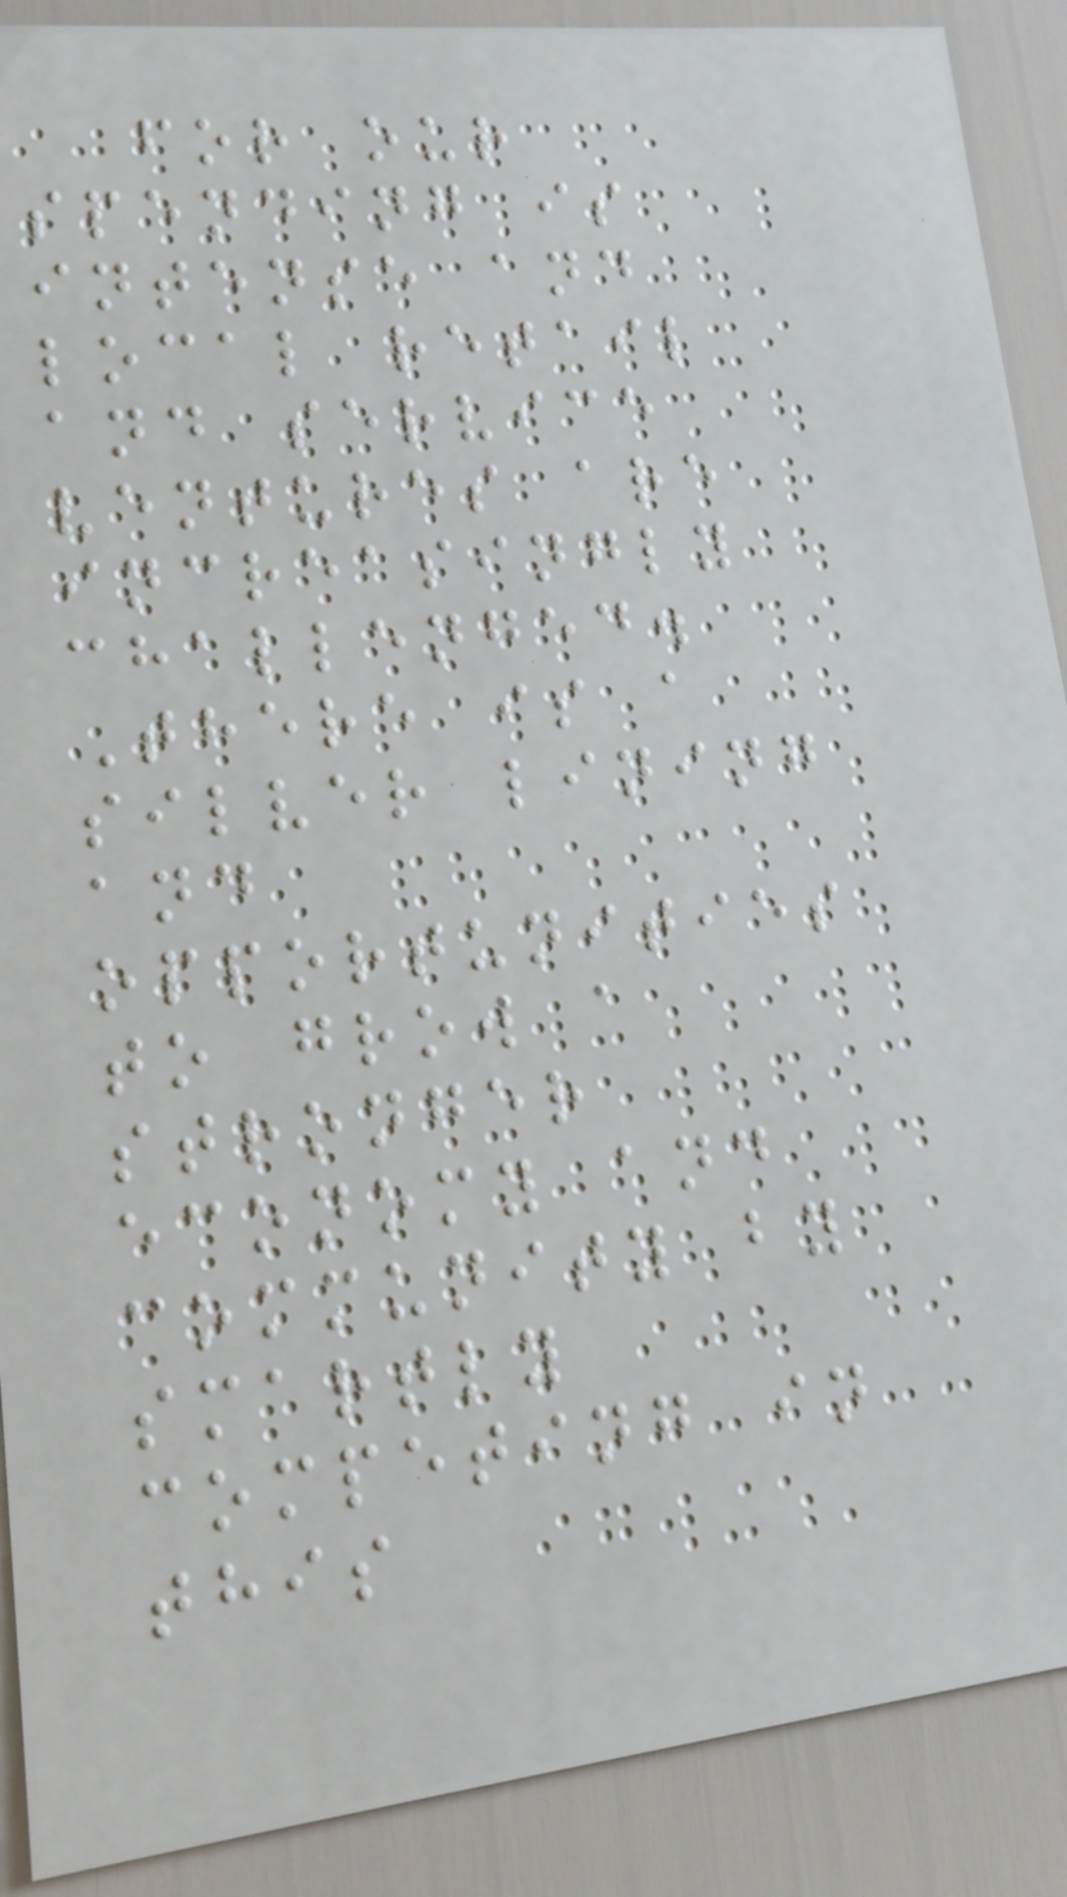for our
spending is
intense and
local retail
and service
ventures are
increasingly
challenged.
There is a
silver lining
and
opportunities
to grow a
stronger
economy and
community by
smartly
competing in
this
